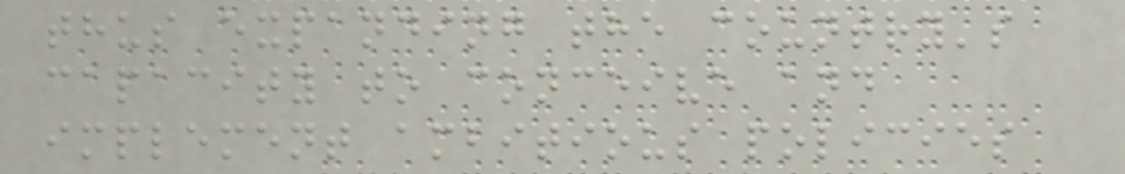thus expanding the country's
capacity to conceive and
implement ambitious policies
